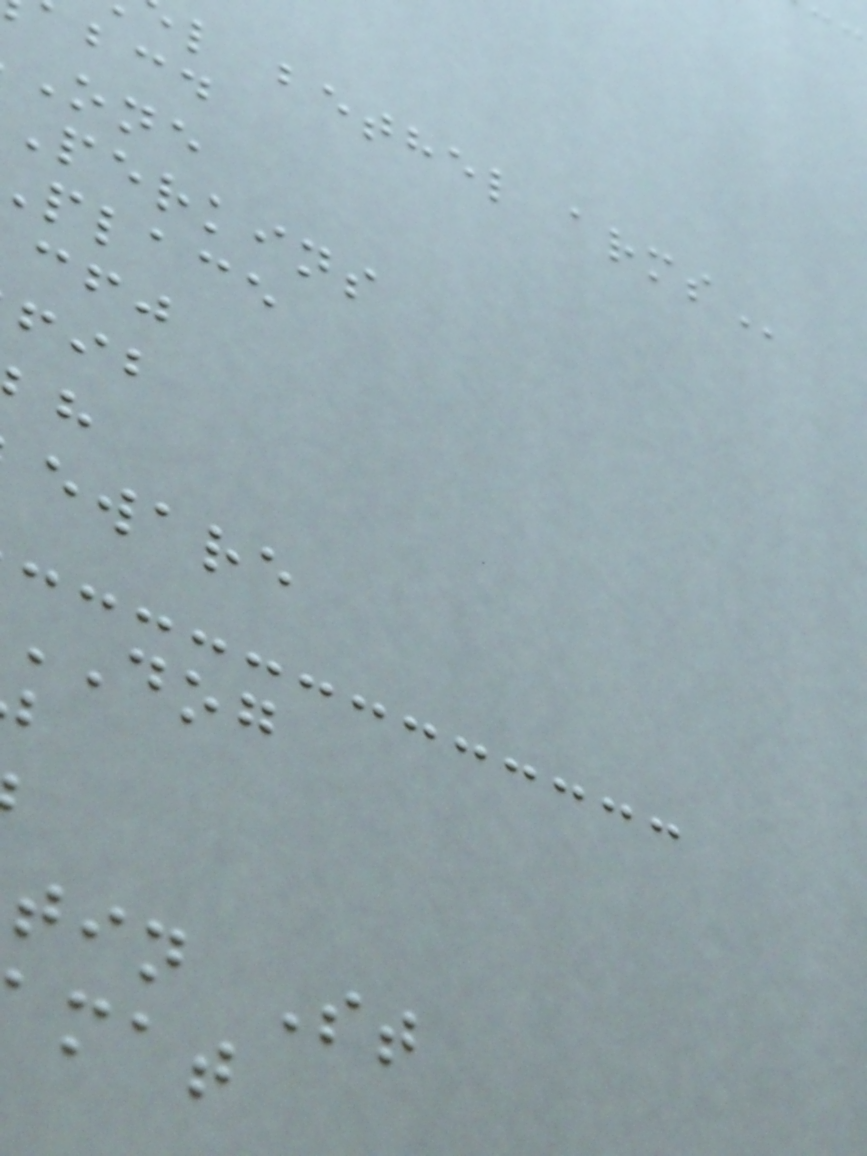l bethel
perkins
place
eware
DOG
tin St
